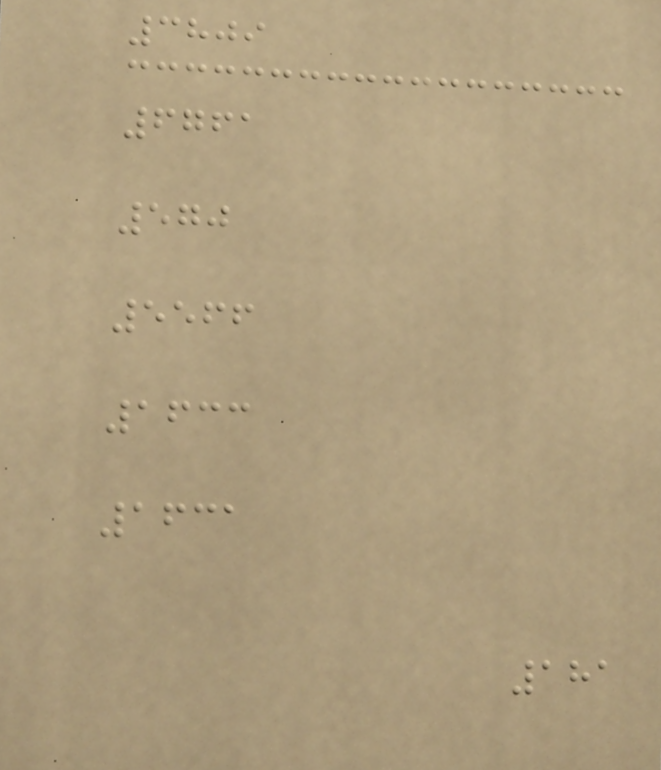3809
6761
570
5566
1633
1631
181
